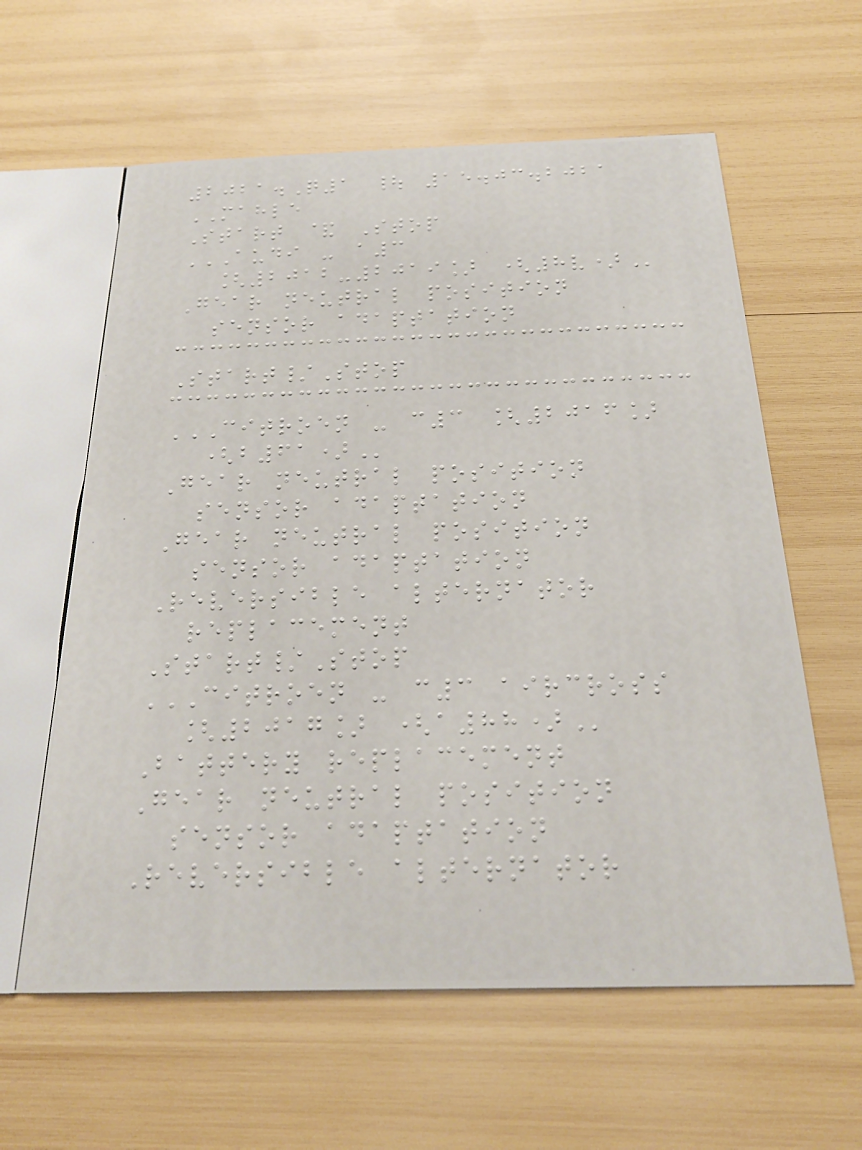2021.Q1 | 15.03.2021
MAHLE
Start & Stop
AUDI - A3
[2012-2019] (8V)
Gear neutral position
sensor adaptation
Start/Stop
CITROEN - C3 [2016]
(B61)
Gear neutral position
sensor adaptation
Gear neutral position
sensor adaptation
Reversible alternator
replacement
Start/Stop
CITROEN - C3 AIRCROSS
[2017] (A88)
Battery replacement
Gear neutral position
sensor adaptation
Reversible alternator
